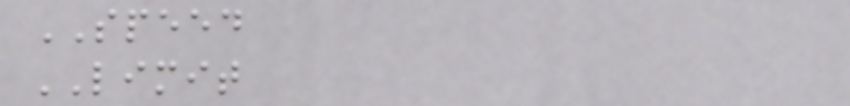SPEED
LIMIT
